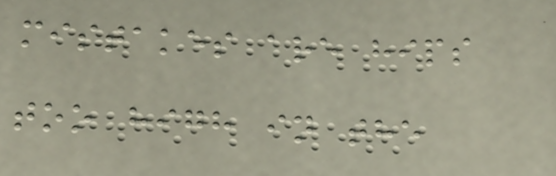mistakes are hips
too high in the
